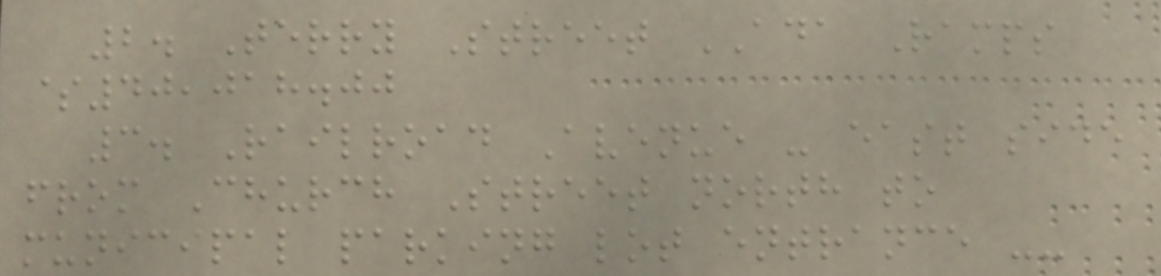2. Terry Street ADA Ramps
$40,018.00
3. Railroad Avenue - east side
from Church Street north to
municipal parking lot entrance --
